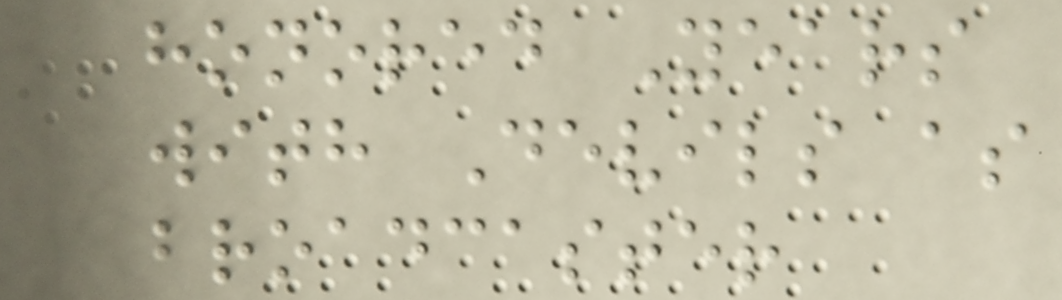honored Years
with Devils as
broadcaster
